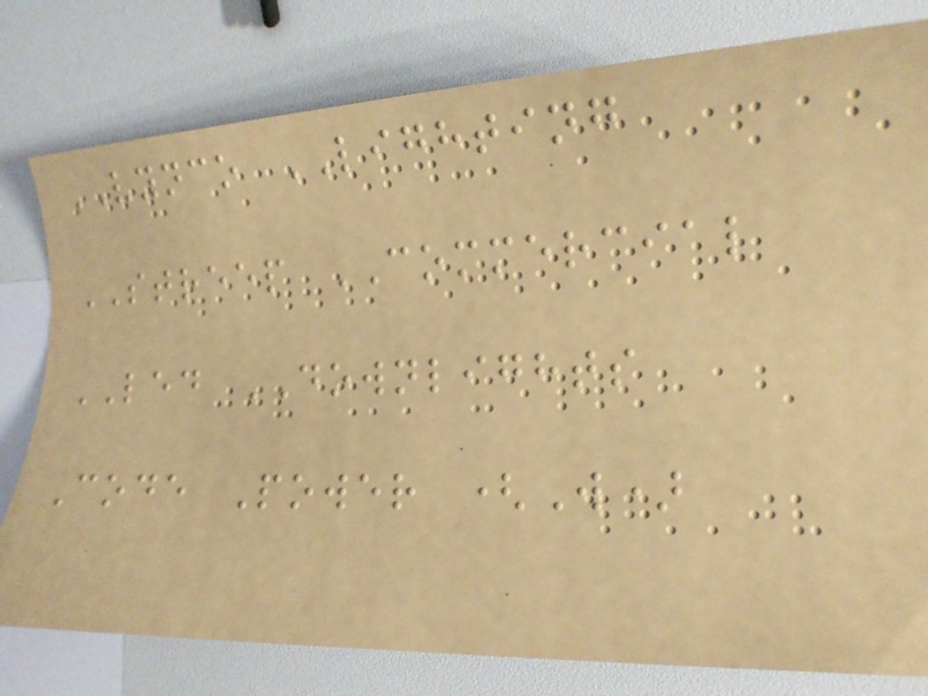VYNCO LIGHTING
STREEP COMMERCIAL
LED DOWNLIGHTS
Code Power (W)
